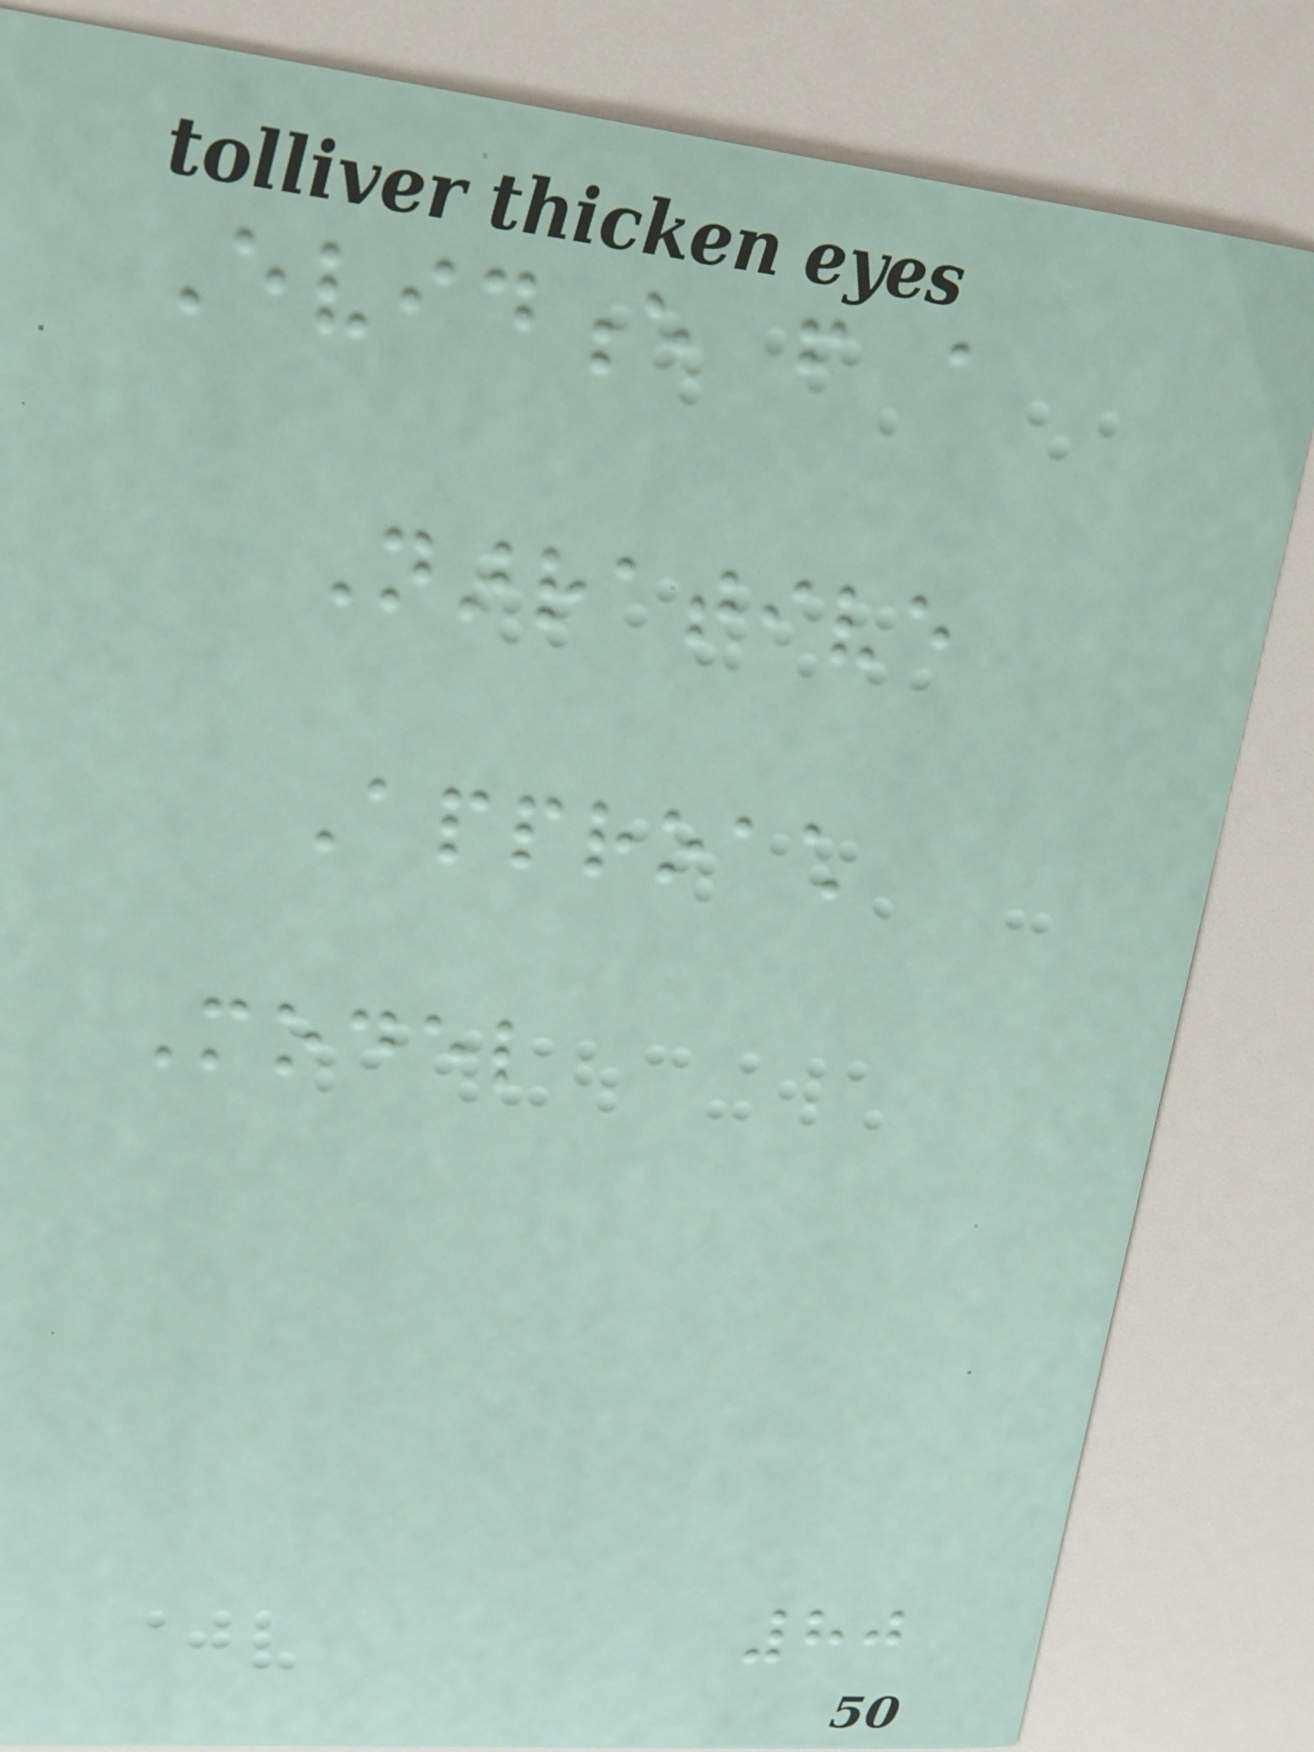Evidence from a
Narrative
Approach
Model
80
